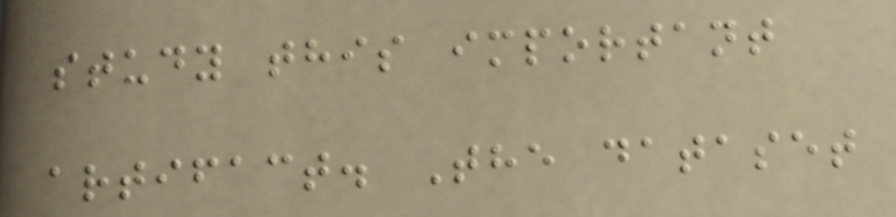study this important
artifact. The dataset
